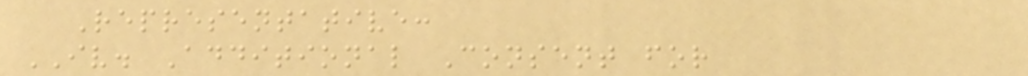Representative:
IV. Additional Consent for
